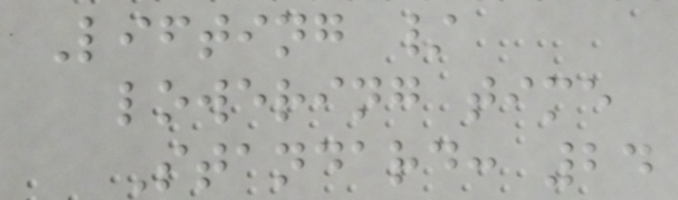Lifting /
lowering time
Standard: 24
